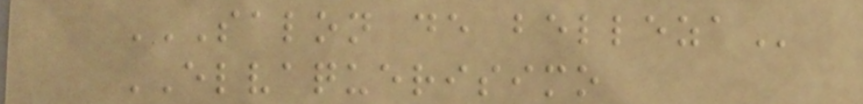SALON DE BELLEZA
ELVAQUERISIMO
